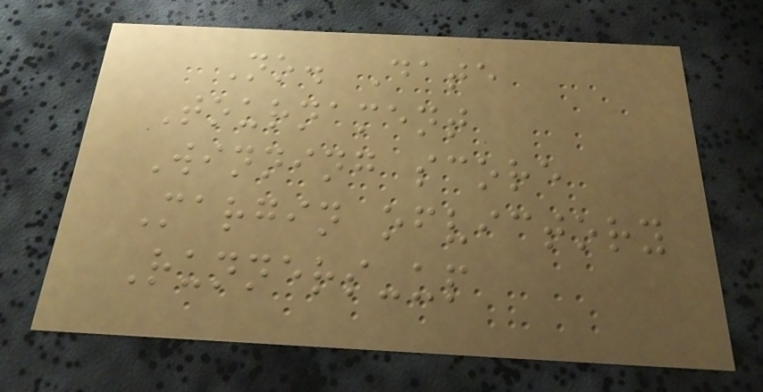No. Date
Tournament
Winning score
Margin ofvictory
Runners-up
